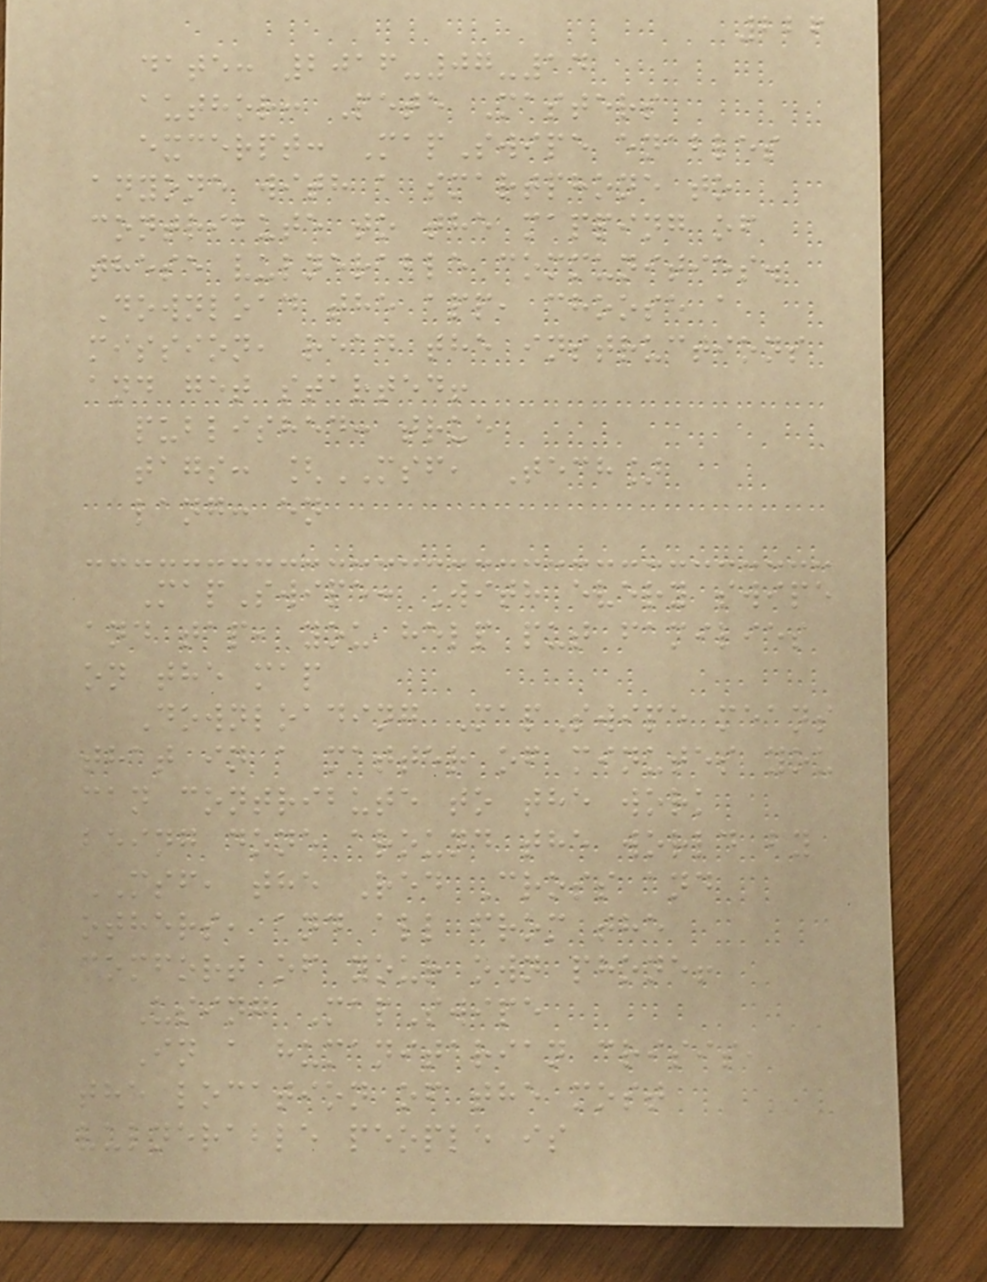226
date: 2016-07-14
author: Pete Masters
excerpt: MapSwipe enables
anyone with a smartphone to
contribute to the mapping of
these vulnerable communities.
Download the app, choose a
mission, read the instructions
and get started!
published: true
tags: [MSF, Tech]
lang: en
MapSwipe: With every swipe
and tap, you help put families
on the map
Downloading MapSwipe means
that in a matter of minutes you
can contribute to the work
being done around the world by
MSF, the Red Cross and
others, and all from the
comfort of your own phone!
Using MapSwipe
In a humanitarian crisis,
the location of the most
vulnerable people is
